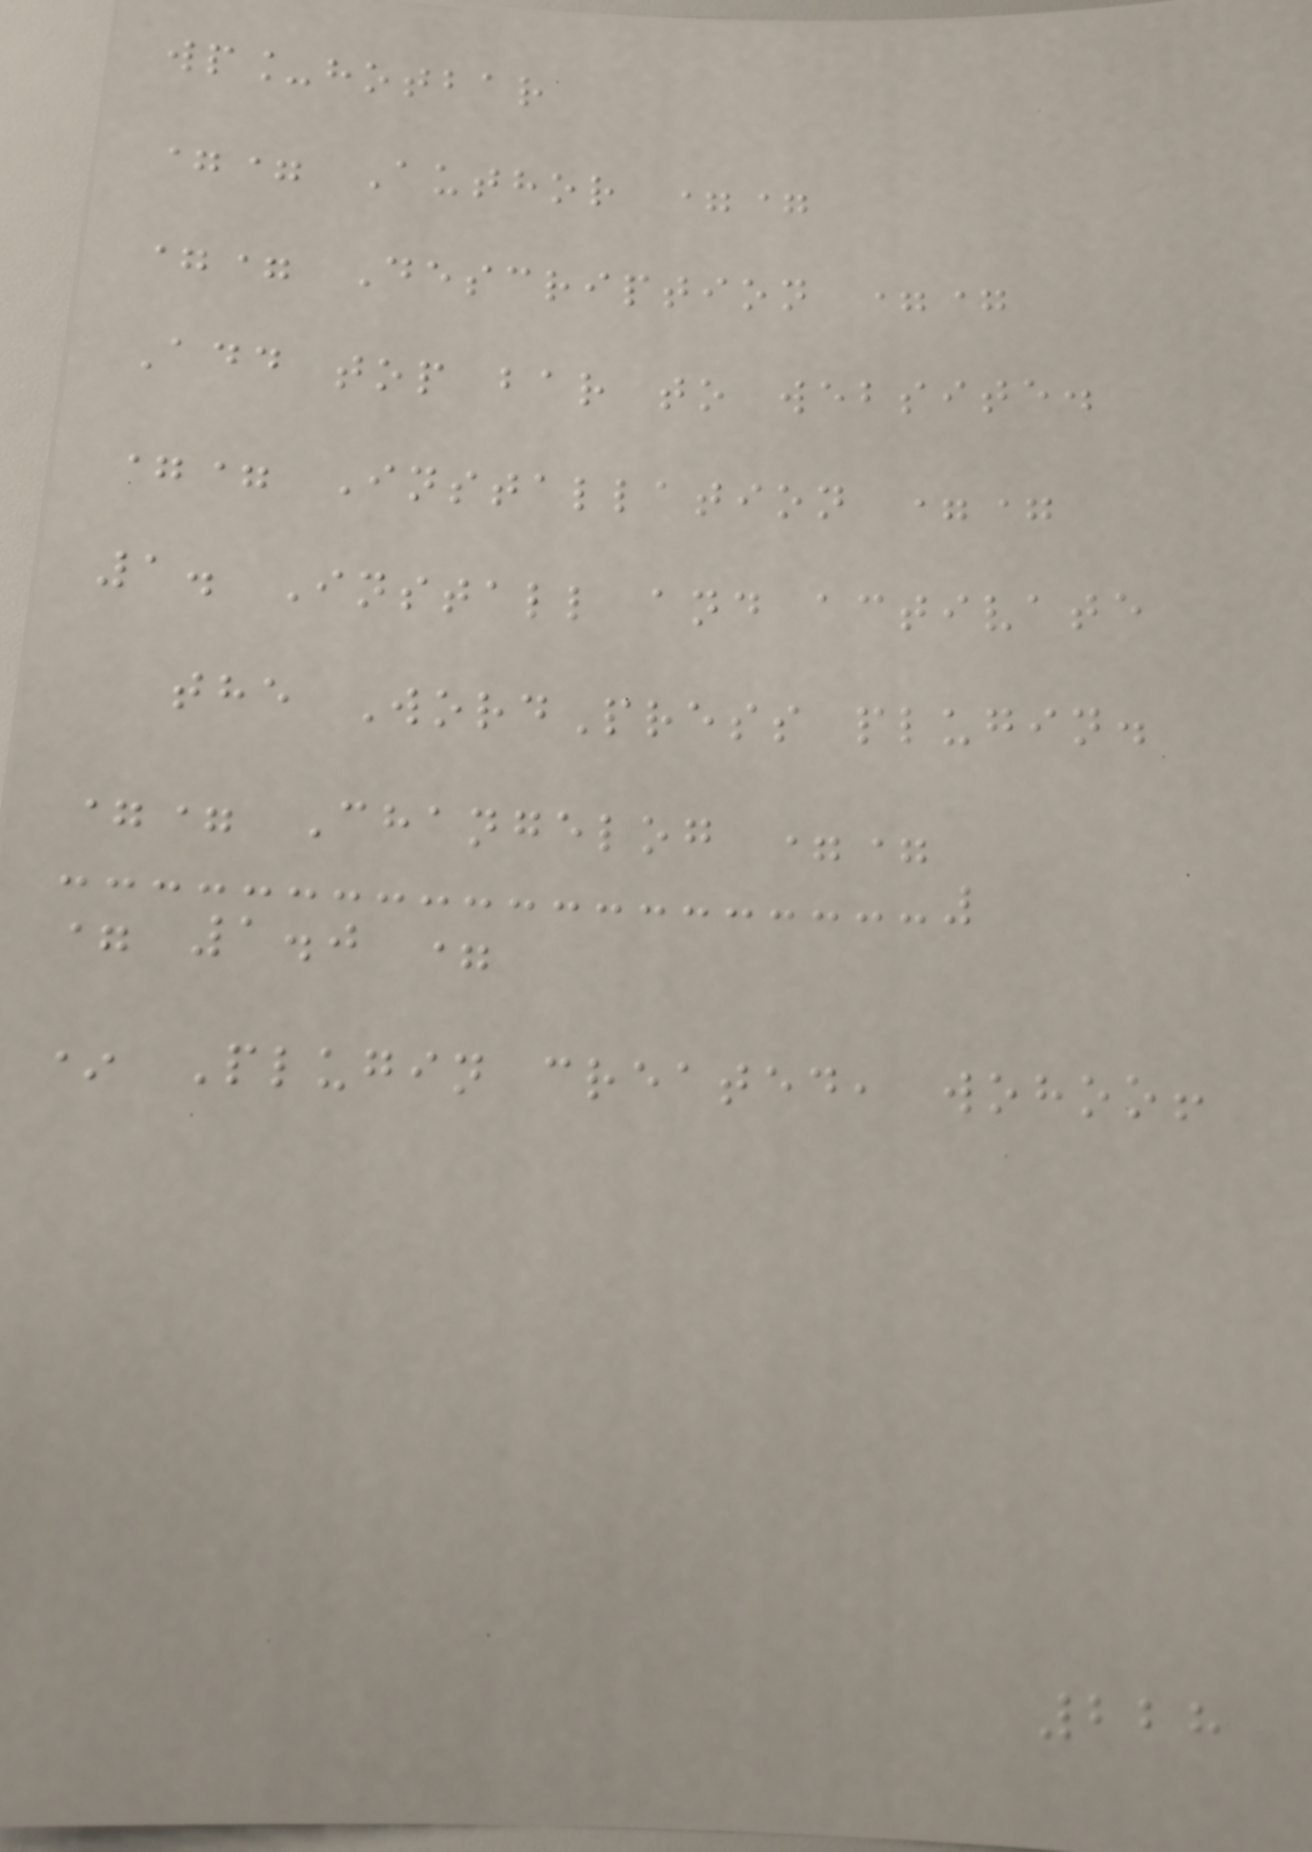wp_hotbar
== Author ==
== Description ==
Add top bar to website.
== Installation ==
1. Install and activate
the WordPress plugin.
== Changelog ==
= 1.0 =
* Plugin created, wohoo!
228
